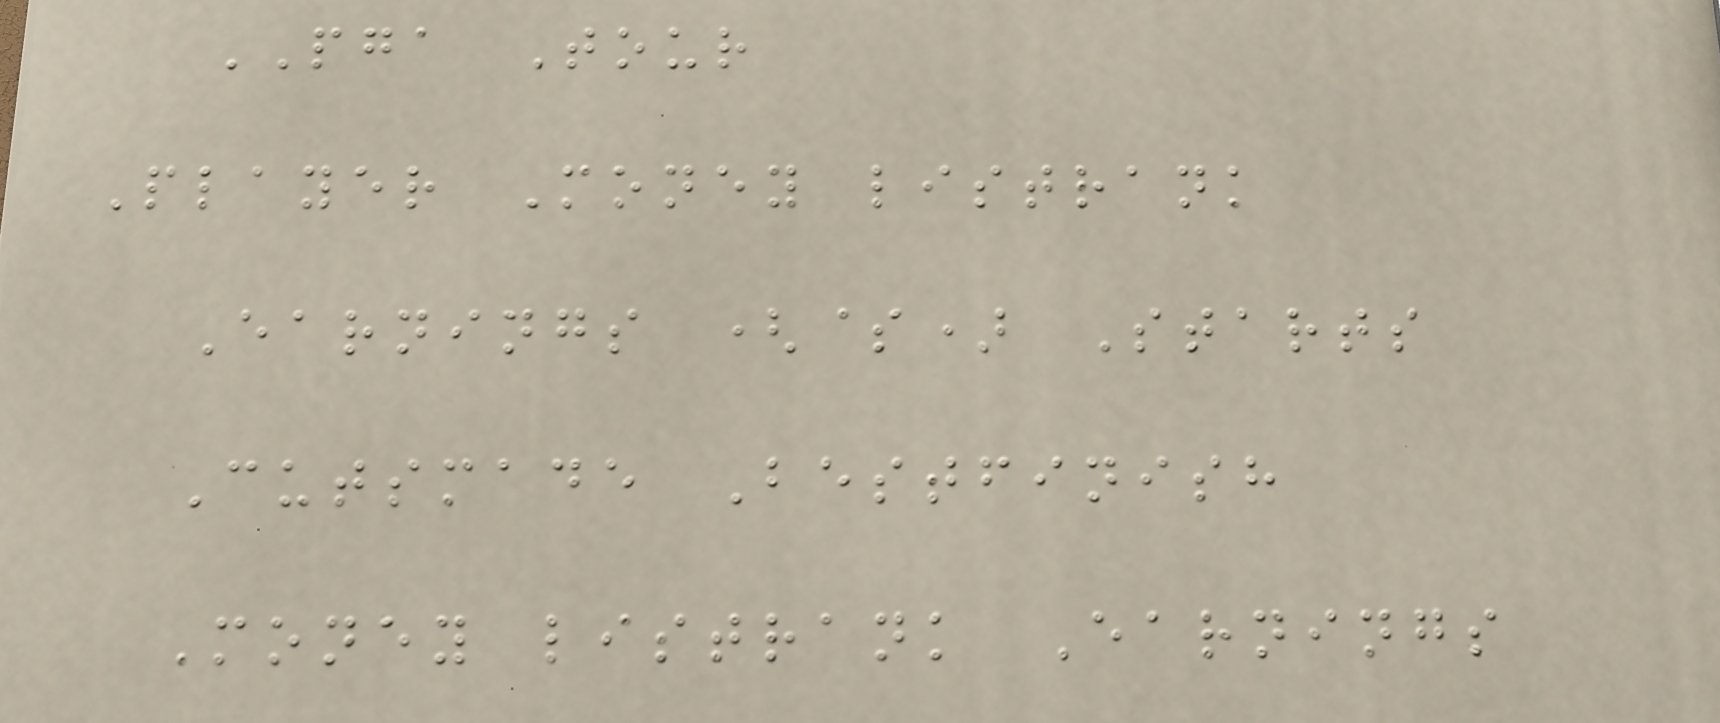PGA Tour
Player Money listrank
Earnings ($) Starts
Cutsmade Bestfinish
Money listrank Earnings
